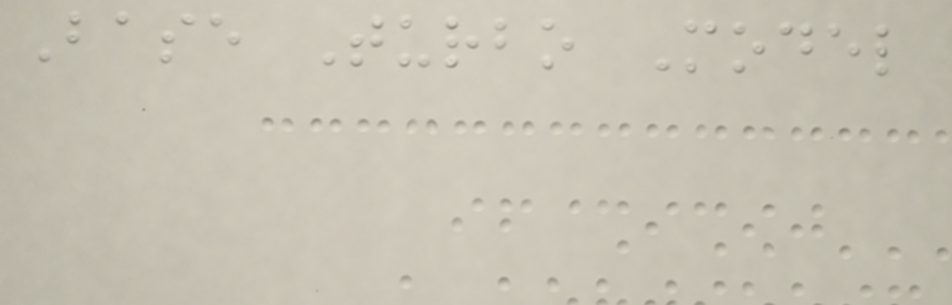Base Turbo Model
